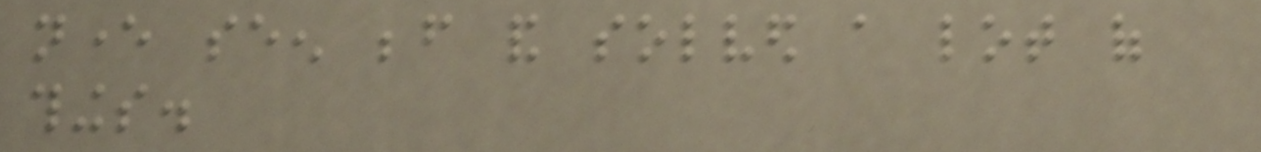never seen before and solved a lot of
things.
